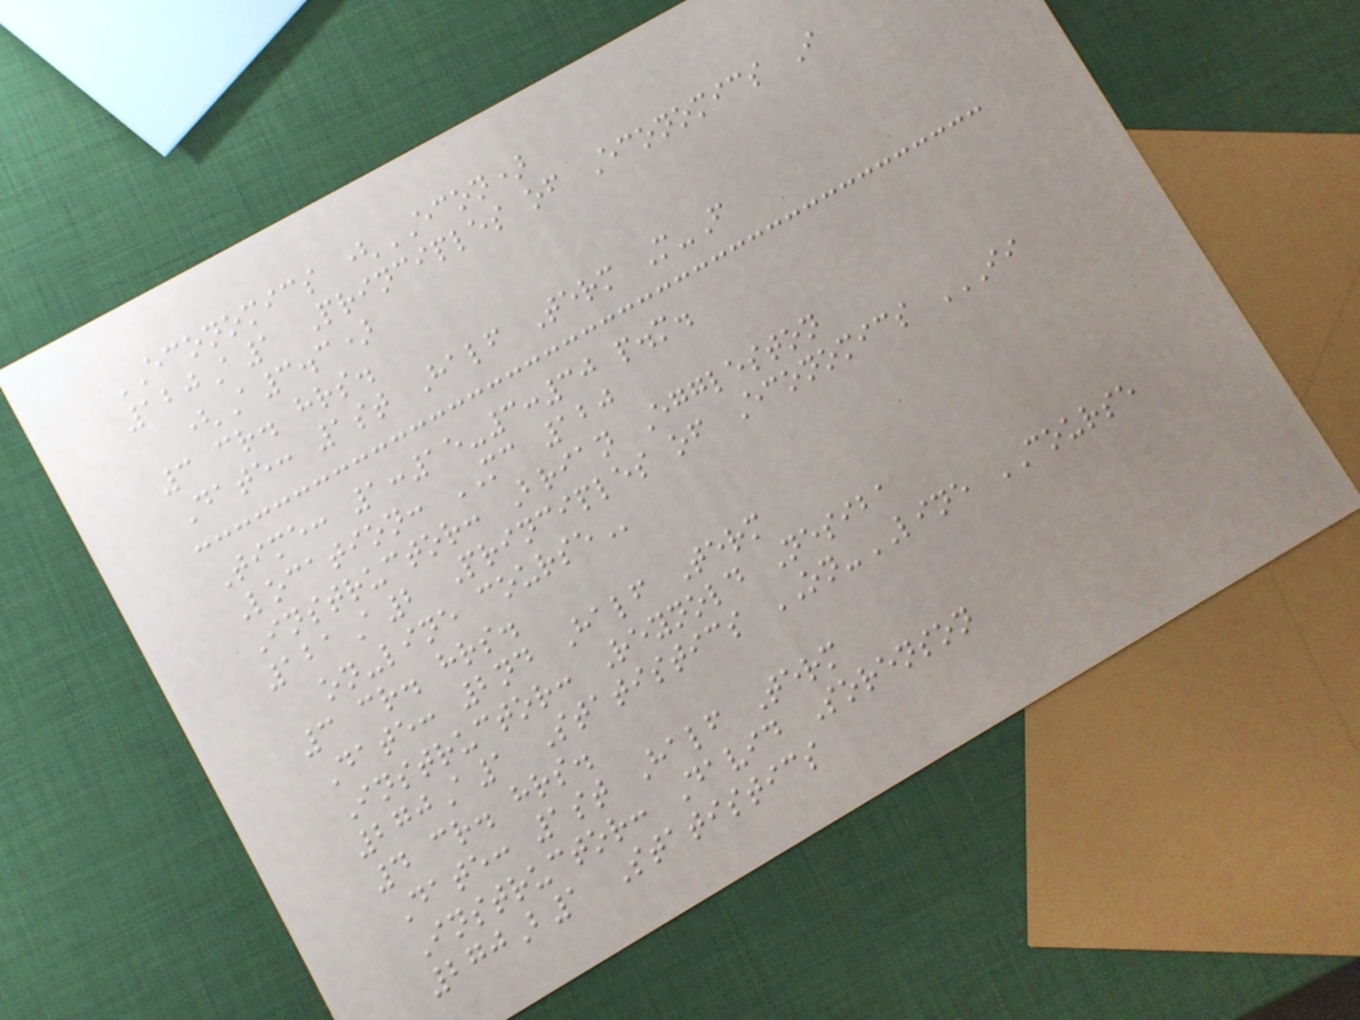ECONOMICS (ECON)
120A1 Principles of Economics I
(A3.3)
3 cr. hrs.
Date: 1st Half Term M-F
Time: 1:15-3:30 p.m.
Location: MC 120
Instructor: Brian Eggleston
121A2 Principles of Economics II
ON-LINE COURSE
3 cr. hrs.
Date: 2nd Half Term
Instructor: Reynold Nesiba
270A1 Statistics ON-LINE COURSE
4 cr. hrs.
Date: 1st Half Term
Instructor: David Sorenson
270B1 Statistics
